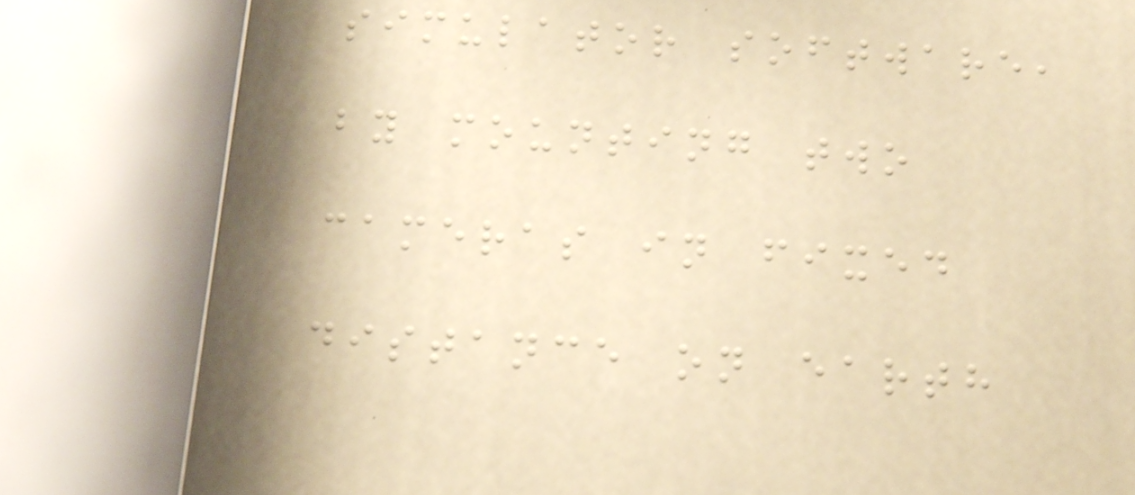simulator software,
by mounting two
cameras in fixed
distance on earth
